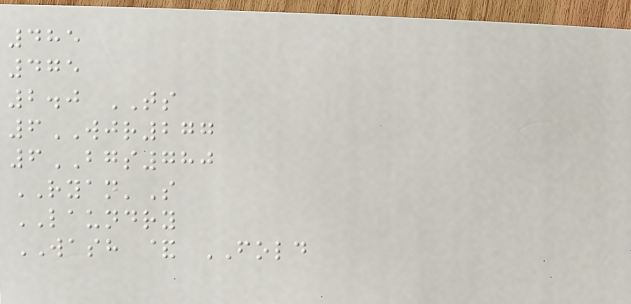485
475
2.0 TS
6WJR277
6BGS780
RYAN'S
LAUNDRY
WASH & FOLD
